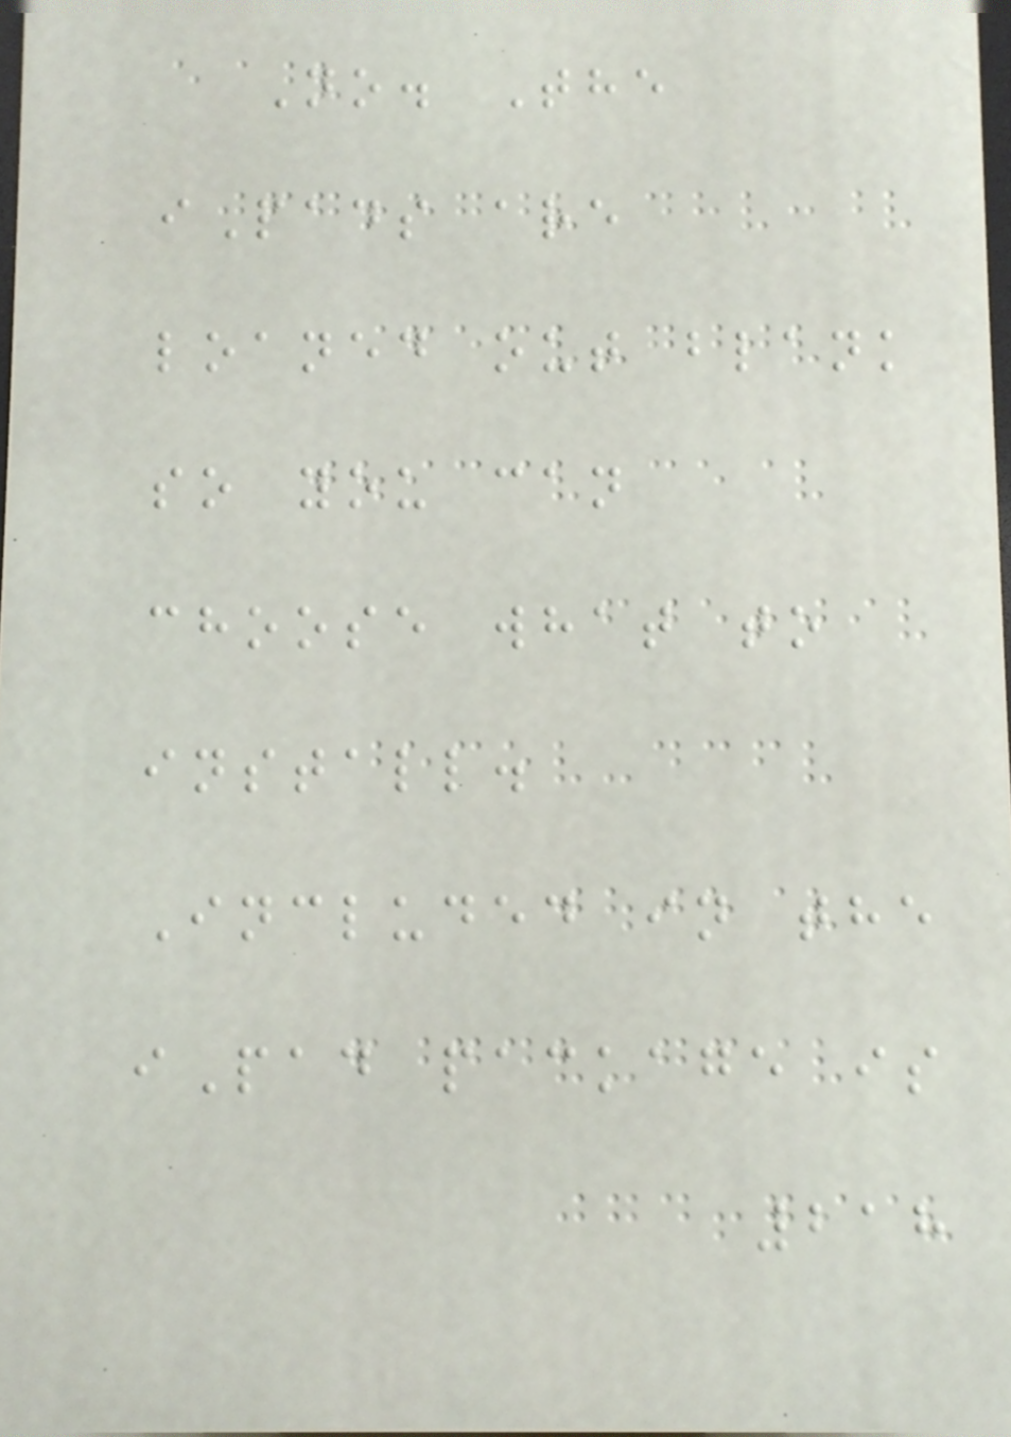No. The
iPads are
loaned out blank
so you can
choose what to
install.
Included in the
iPad package is
218
